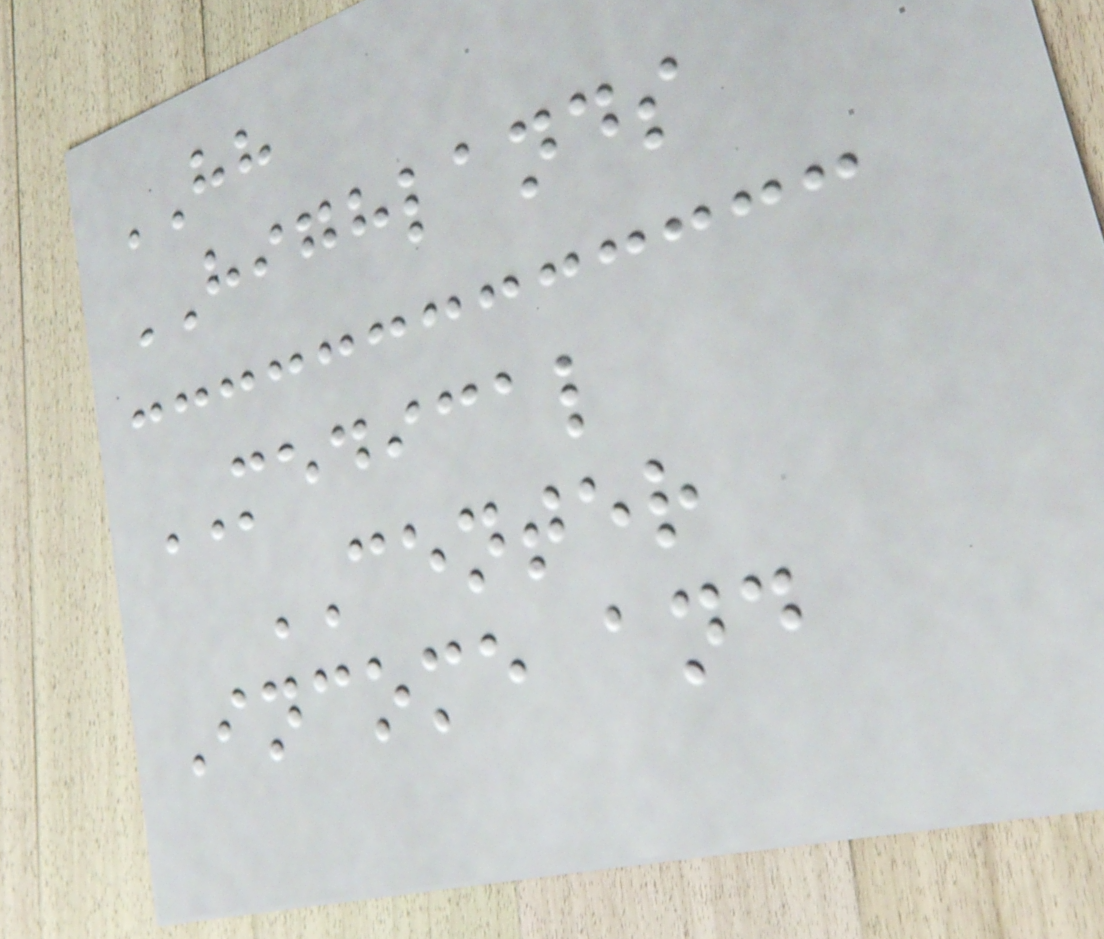HH
HIGHLANDS
MEDICAL
CENTER
Income and
